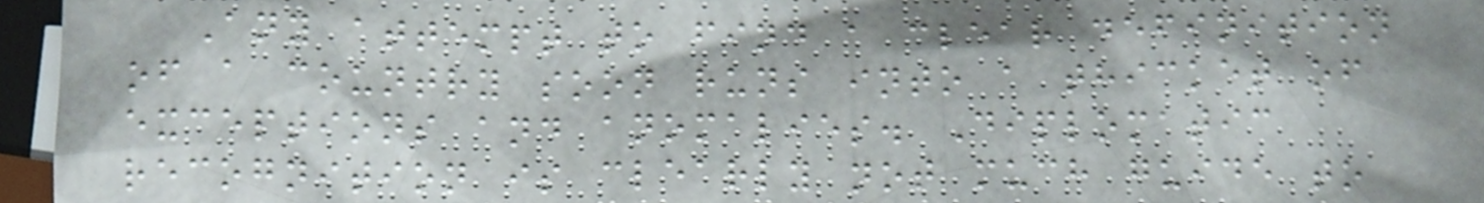Any attempt to find a clear definition
of a country soon runs into a thicket of
exceptions and anomalies. Diplomatic
recognition is clearly not much guide to
